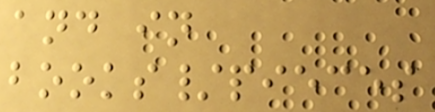and in
books/pieces
